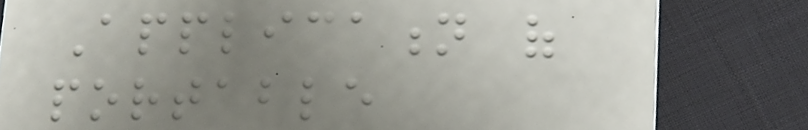Application of
portable
